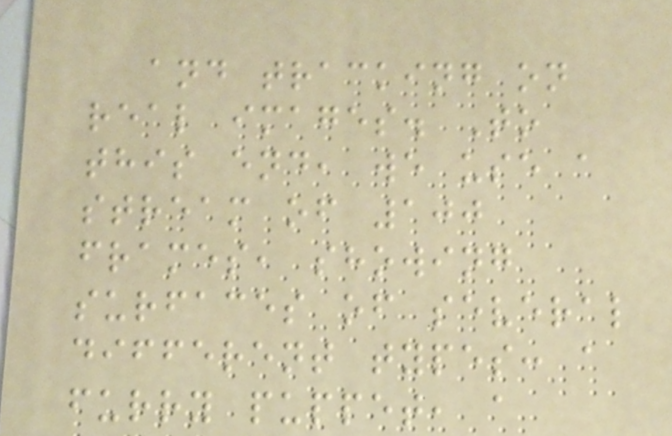and tracking on
real images. To
this end, we use a
stream of 100
frames, showing
surfaces of several
different types: a
furry puppet, a
